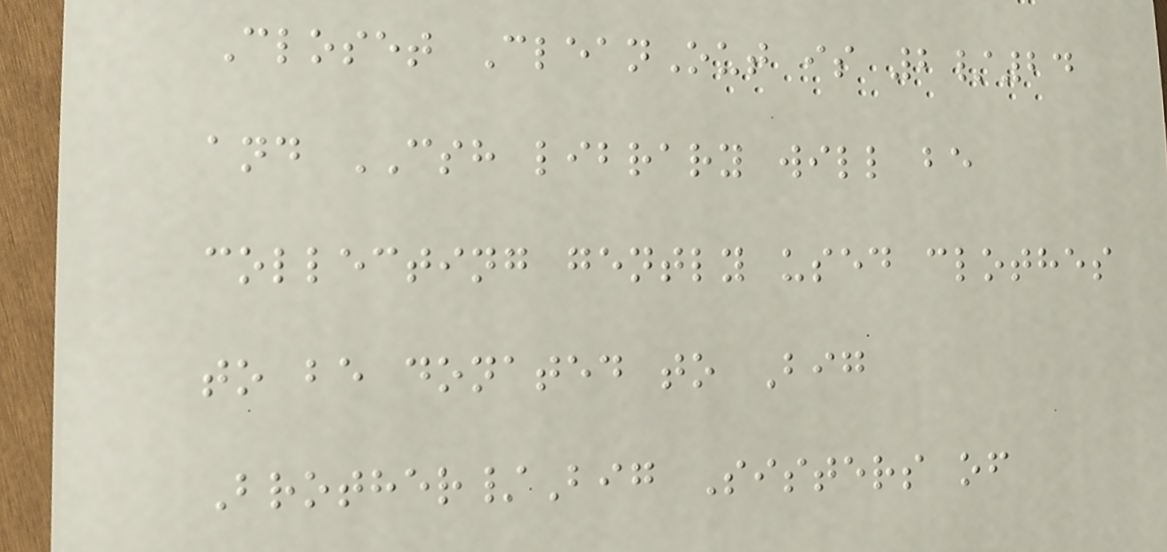Closet CleanOut is 2/24
and CSH library will be
collecting gently used clothes
to be donated to Big
Brother/Big Sisters of
